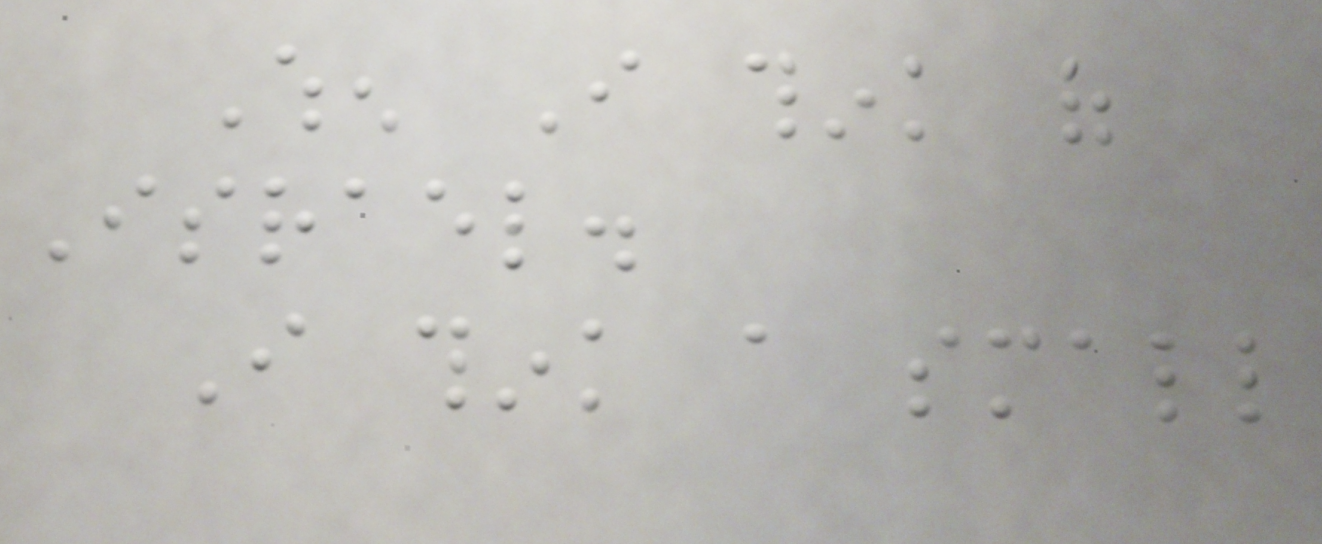When I think of
Israel.
I think a small
